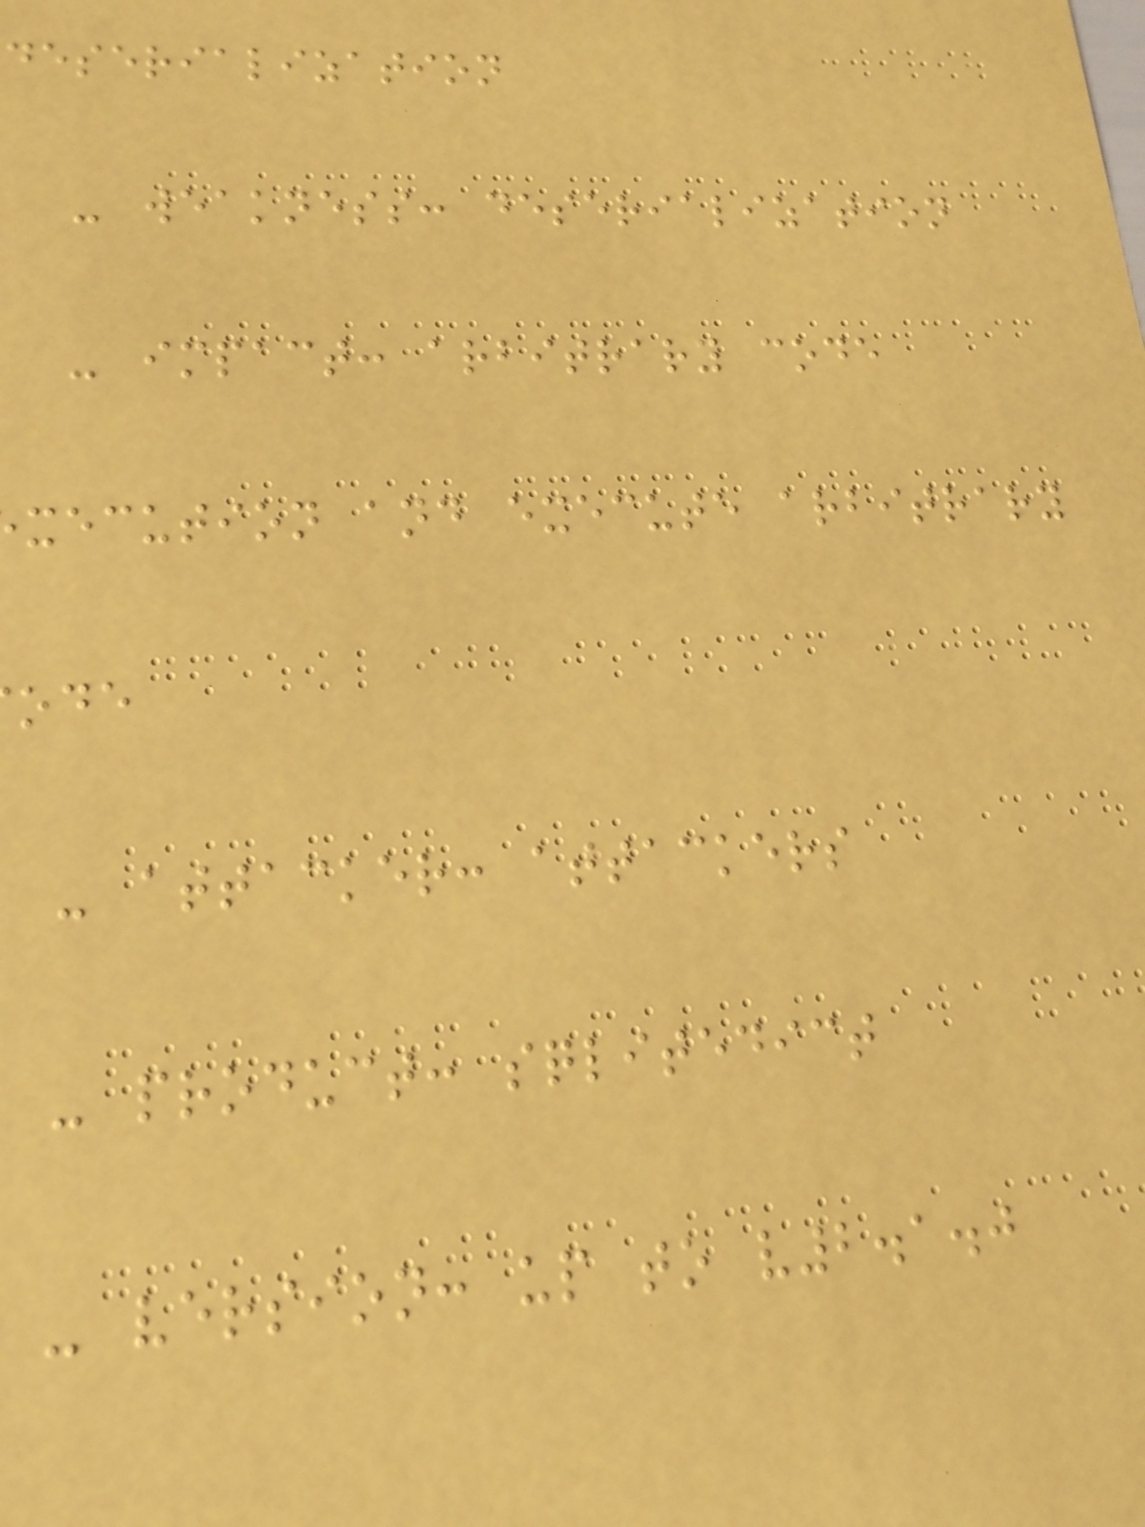deserialization
- weakness: deserialization
- impact: arbitrary code
xecution and execute arbitrary
- attacker: attackers
- product: sqlitedict
- version: up to v2.1.0
